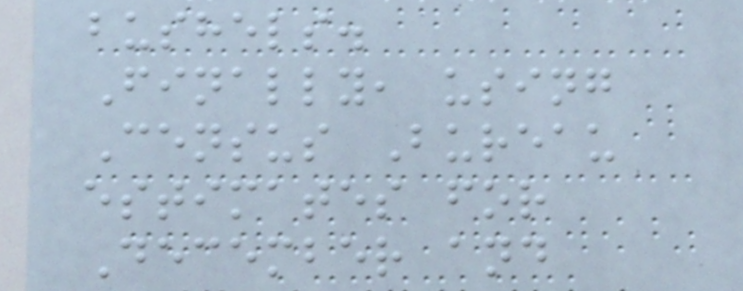bushels.
Finally, using
Census Bureau
estimates for
December and
